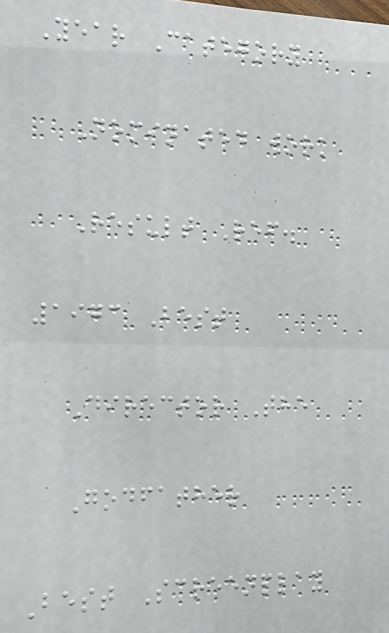Year Category
Nominated work
Result Ref.
1973 Best
Director The
Godfather
Best Screenplay
